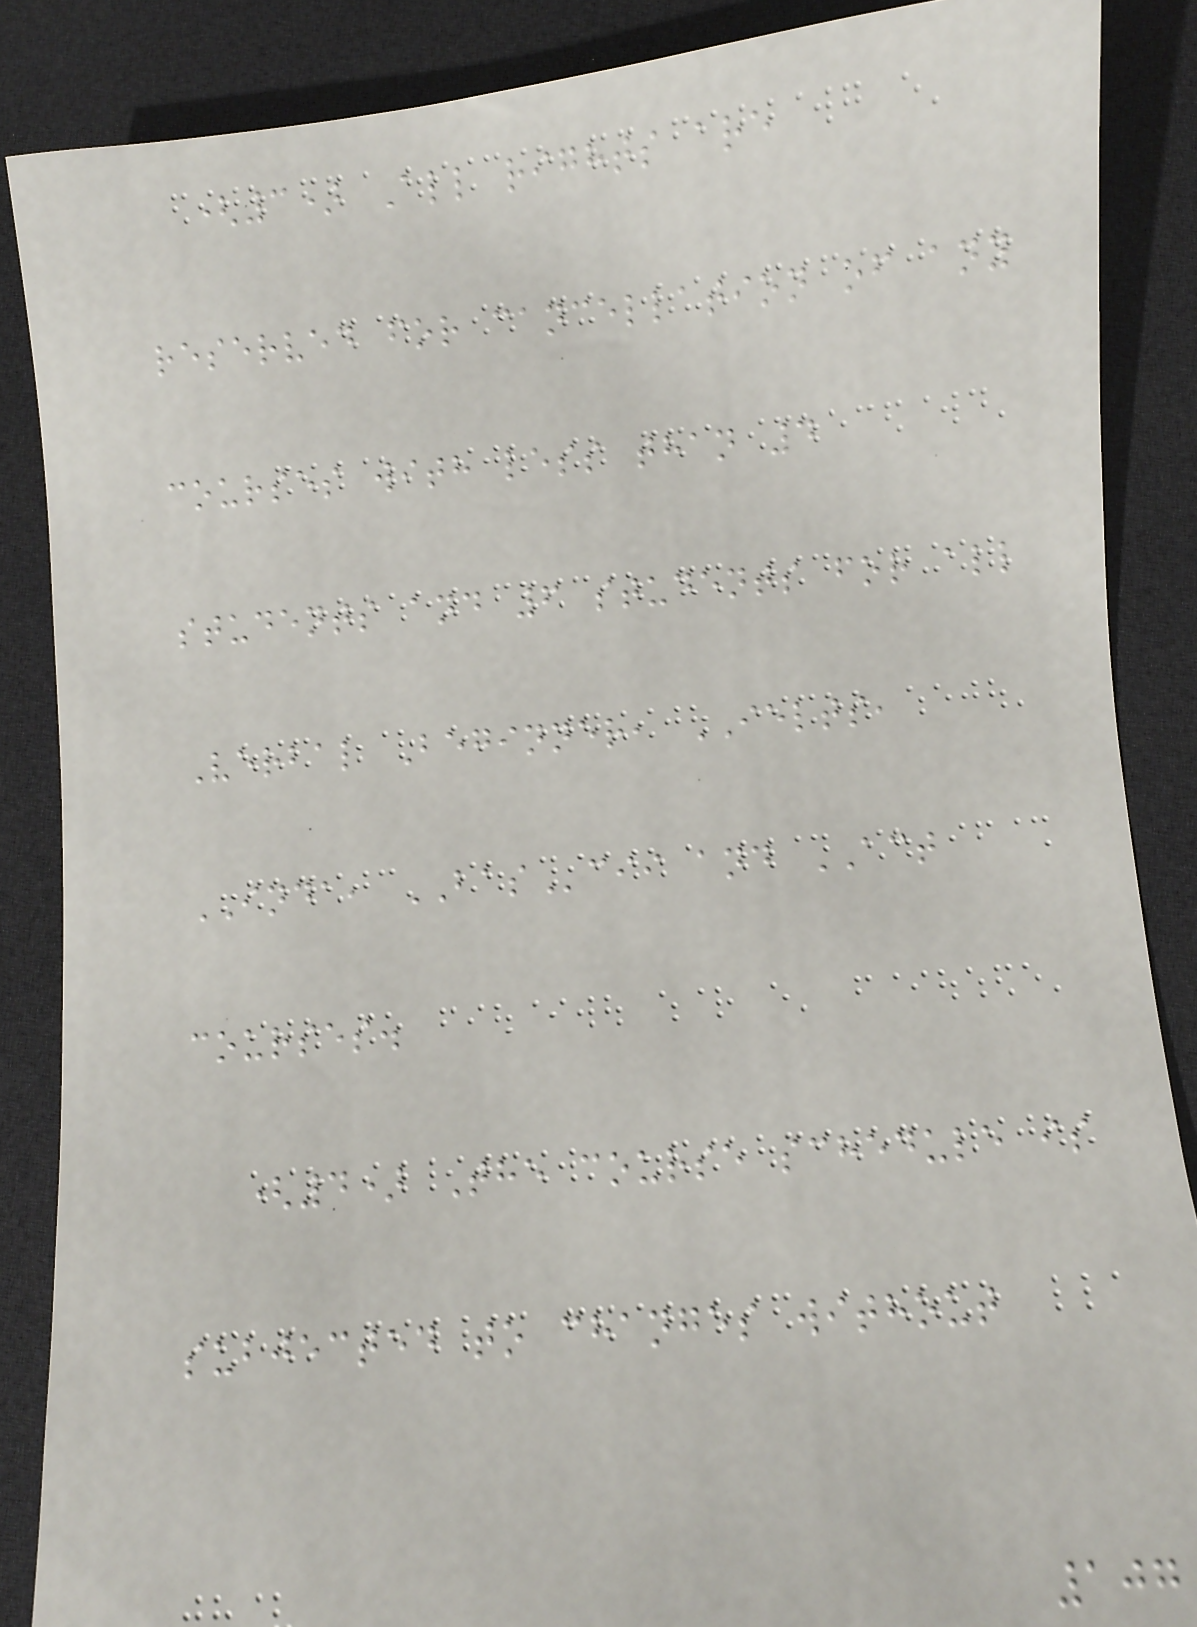(3) All rights are
reserved for cancellation of any
courses with less than 4
students and 6 students for all
Verbal Beginner, IELTS,
INDA, BAScii and ACT
courses.
(4) The course schedule is
subjected to changes without
107
